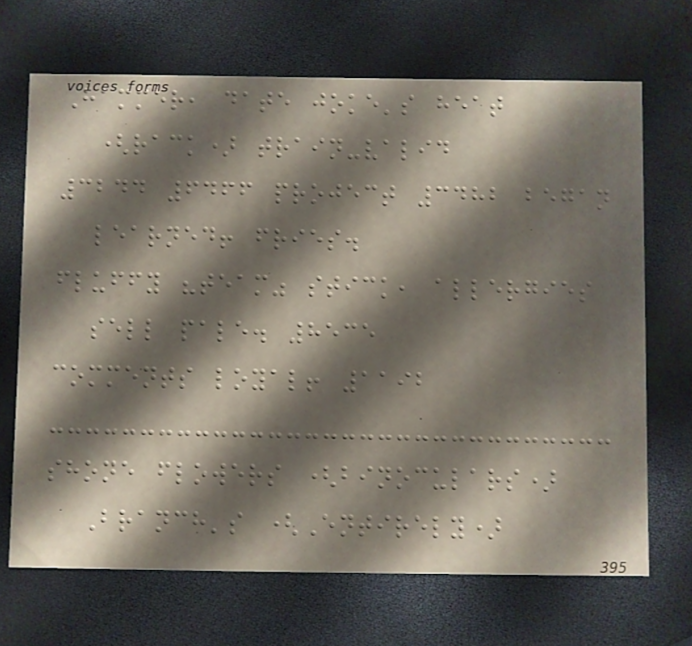Hammer, date joke's heat
(rack) train-valid
3244 6466 project 3482 began
learned! fries.
fluffy "team" stick, allergies
sell pale. 8535
comments loyal! 1192
shone flowers (binoculars)
Branch's (Entirely)
